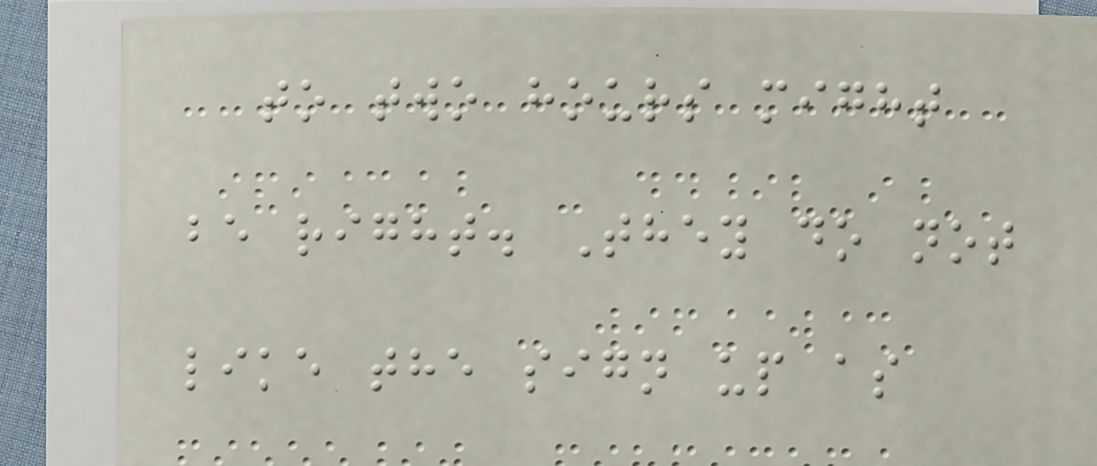to two hours might
be right. They do not
like the sign up as
